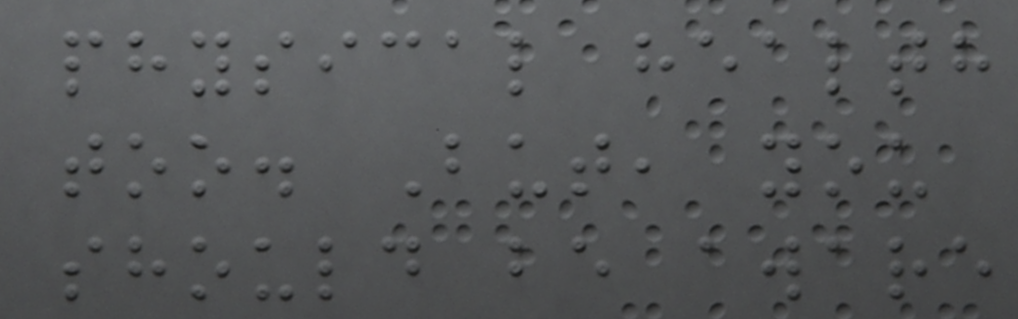physical health
too. But, you
should be aware
